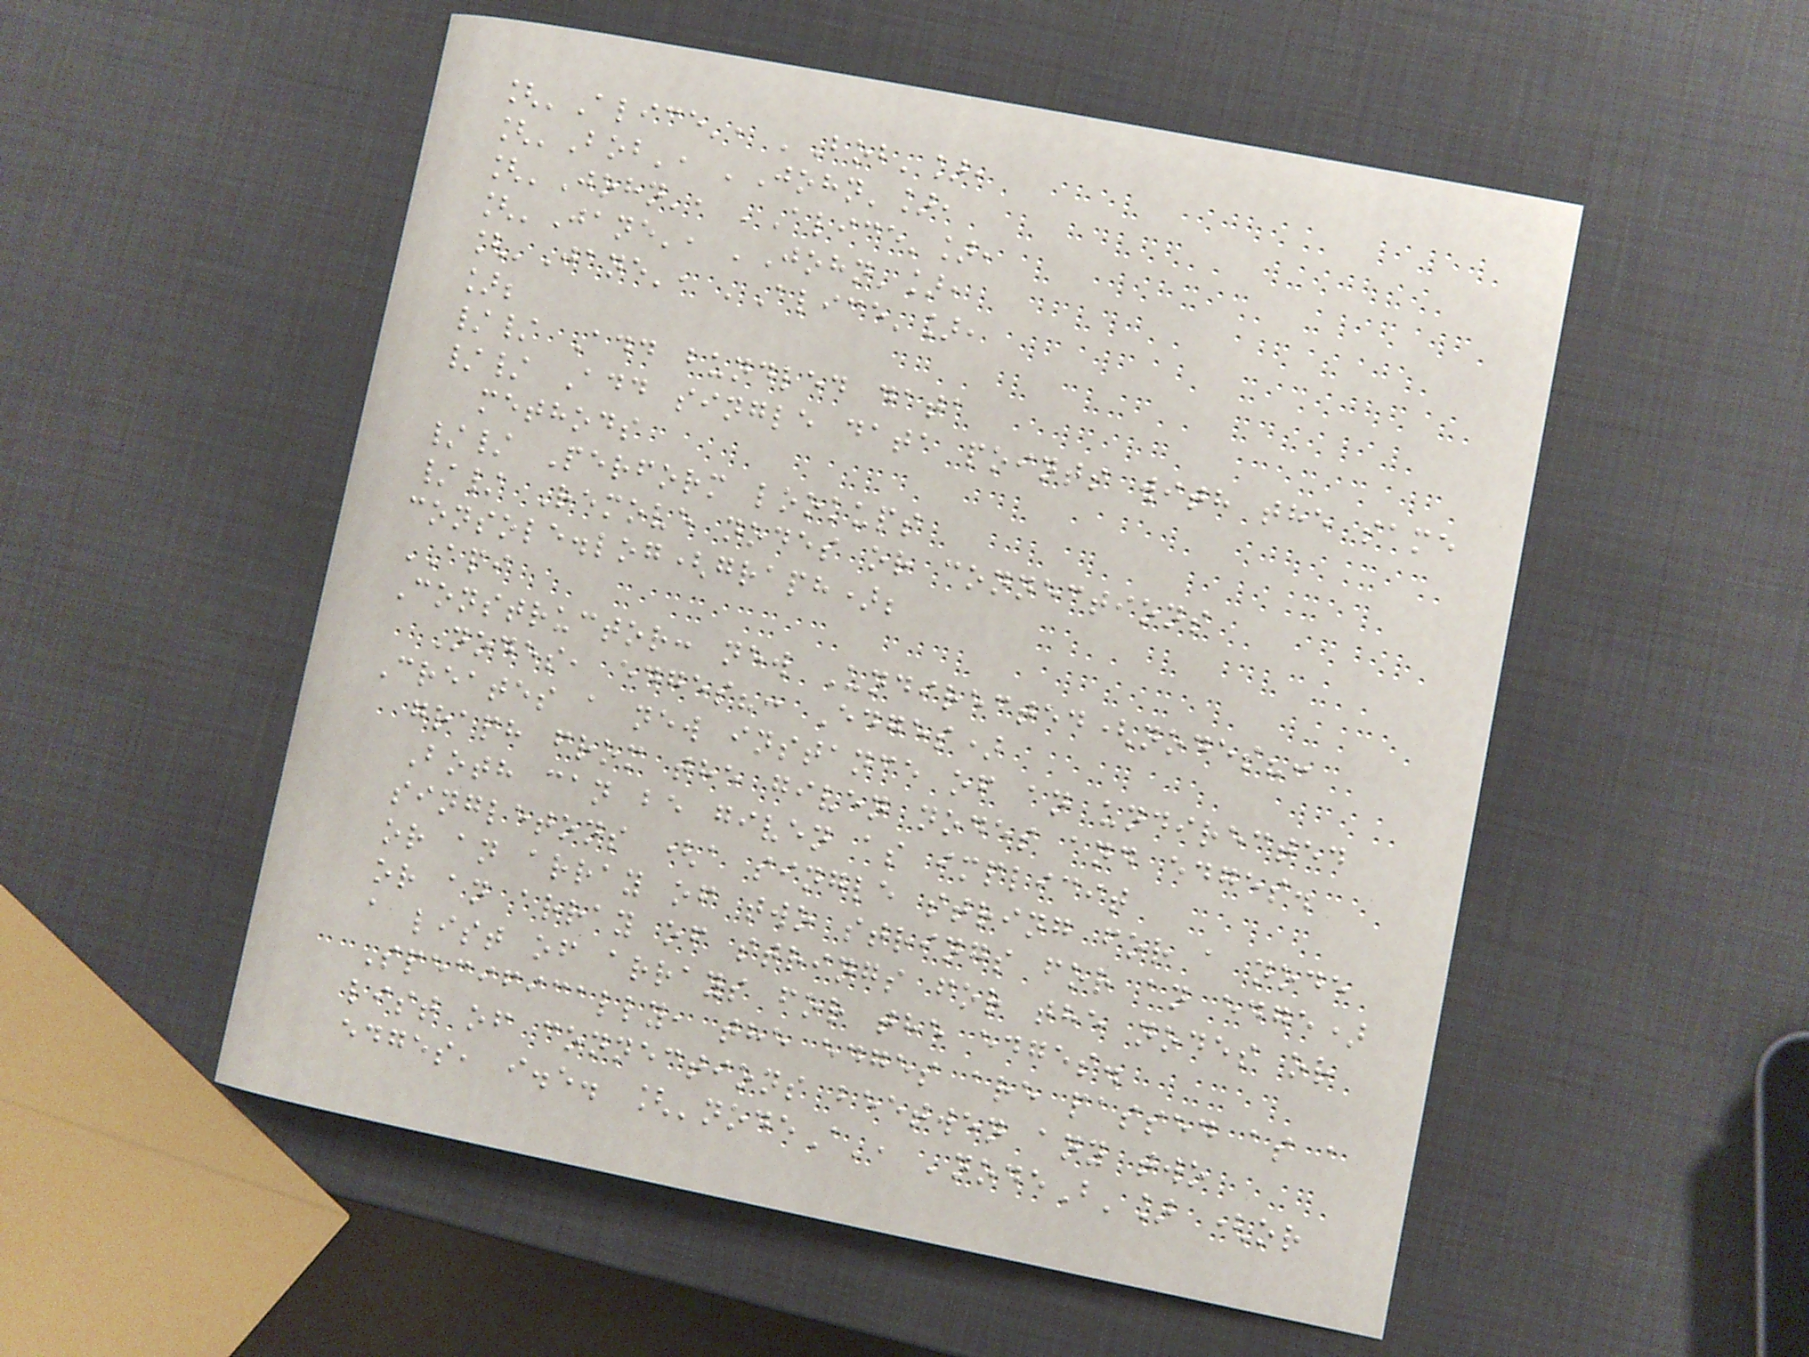['Alice', 'Bob'],
['Bob', 'John'],
['John', 'Alice'],
['Jane', 'John'],
['Jane', 'Alice'],
];
// Add bundled data
// Add single data points with the same
methods
// Perform lookups
// Remove nodes or connections
console.log(graph);
API
Constructor: new Undirected(nodes?:
Nodes, edges?: Edges)
Creates a new instance of an undirected
graph from the given nodes and edges.
Both can be given as implicit
singletons (a single string for a node
or an array of two strings for an edge)
or an array of strings for the nodes or
a list of arrays for the edges.
Specifically, the edges are passed as a
list of connections beetwen any two
edges, i.e. ['nodeA', 'nodeB'] (or
